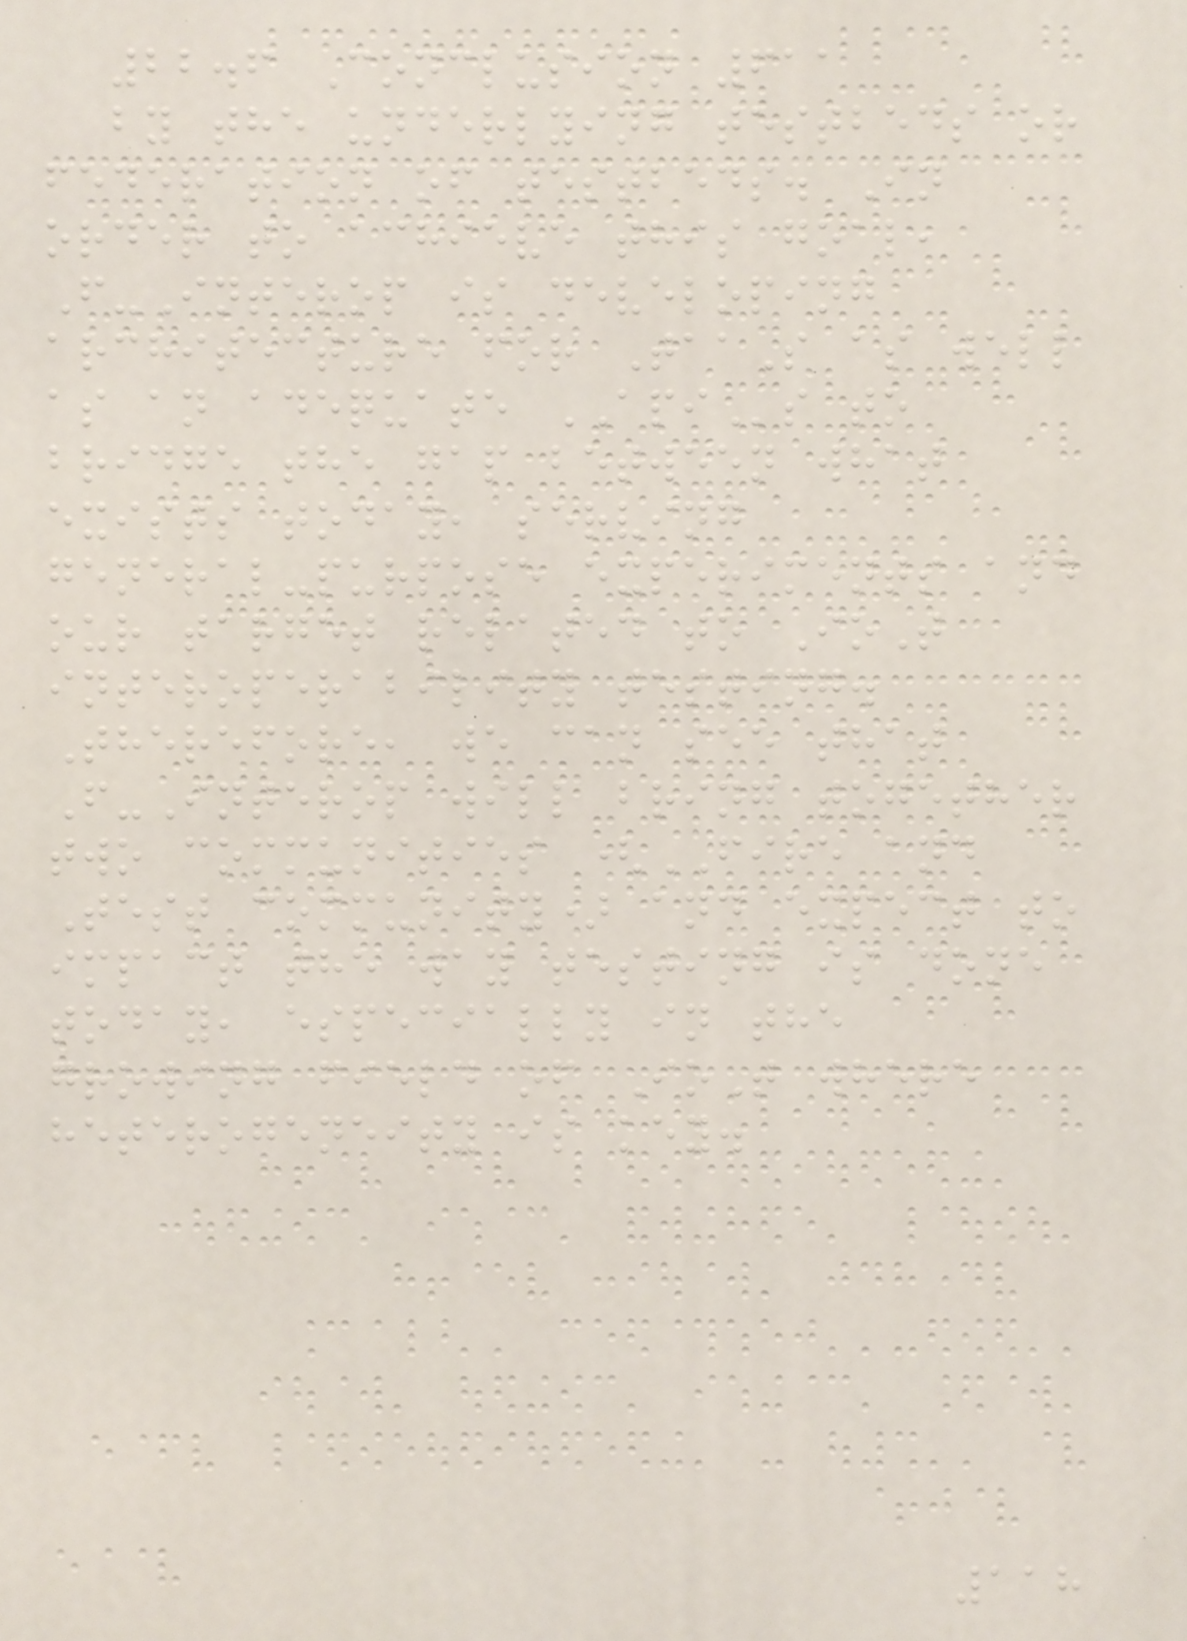22.6 Conclusion 611
by the underlying testbeds or
federation of testbeds. In
order to achieve this goal,
F-Interop is developing
architecture for TaaS as well
as an adequate APIs to
bridge the gap between what
exists today, serving
general-purpose experiments and
our target related to IoT
interoperability testing.
Therefore, we can see that
F-Interop will bring together
two communities (FIRE and
Test community) and expect to
impact the way testing is done
today, especially in the
growing field of IoT where
heterogeneity is key.
118
